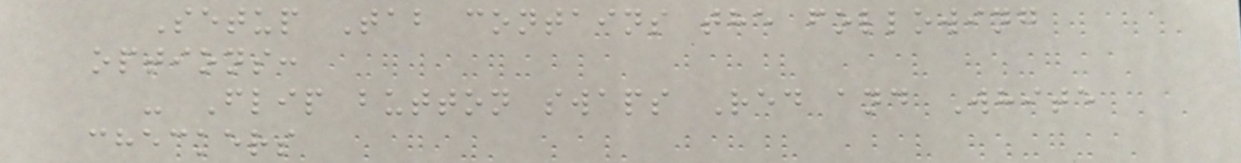Setup Tab contains the following
options:
- Flip button swaps Red and White
checkers
